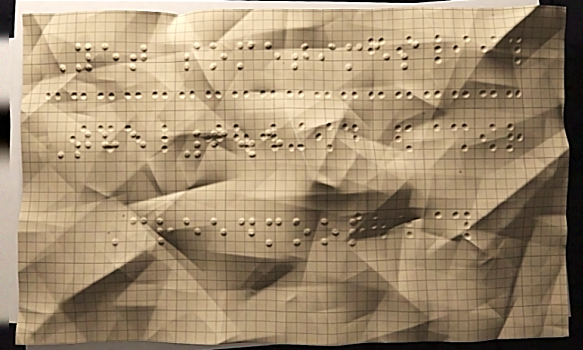Yet sometimes
The 6.5
Creedmoor
